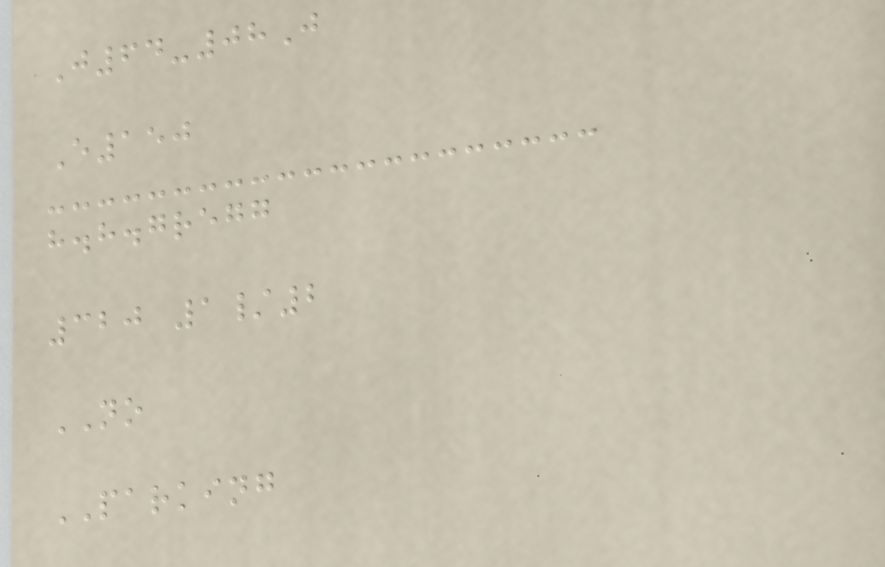J64-08J
E150
h.h.gregg
320 1/2
NO
PARKING
